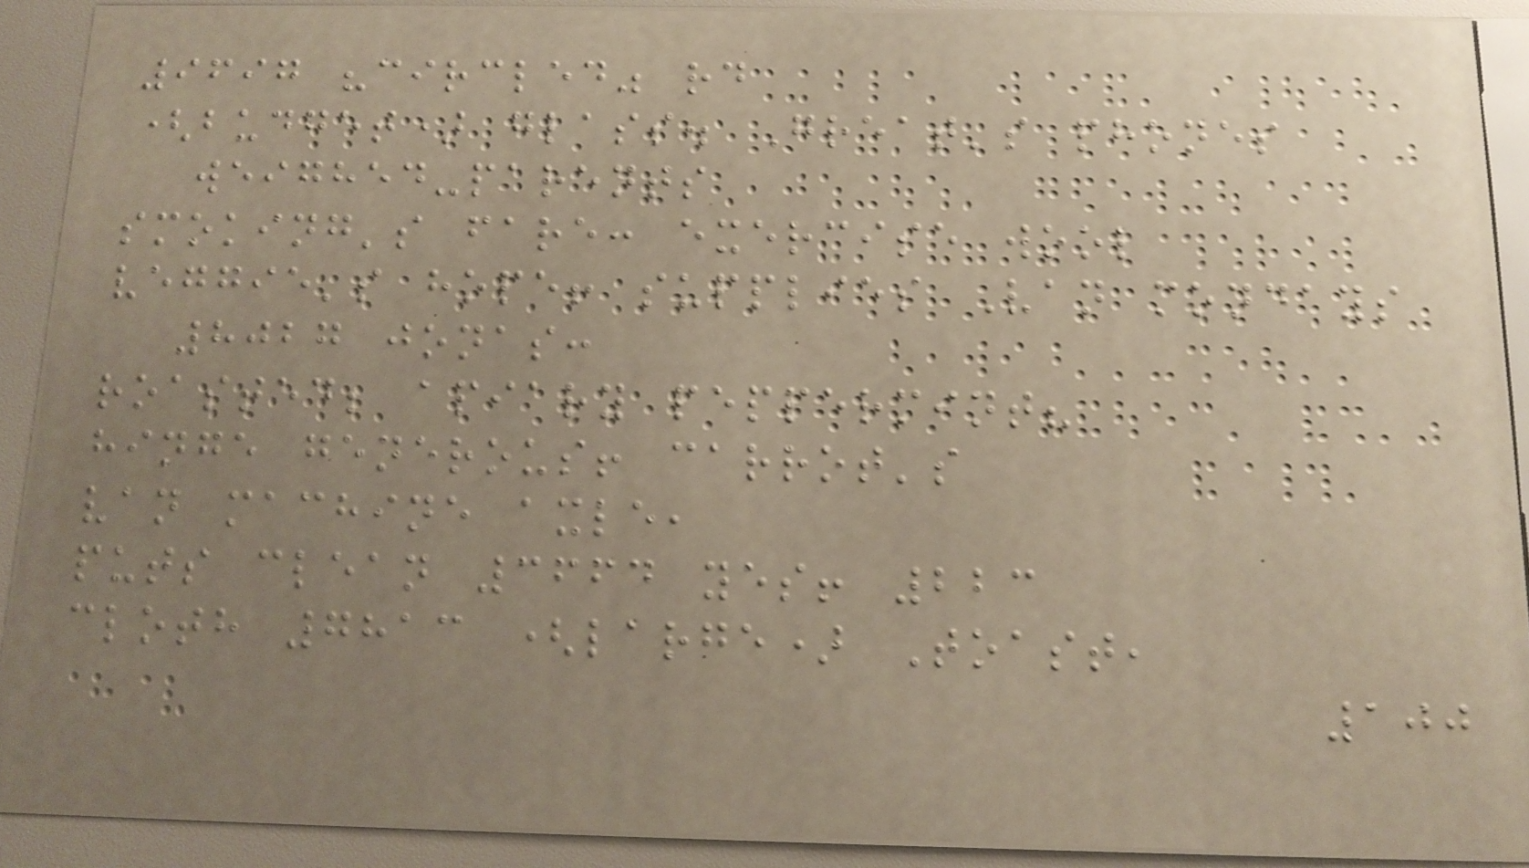9697 "circled" rd
(budget) glass. Great's phones
weighed-parents
smoking's fare: exercise wool
veggie's hope! supplies Van mondays
8027 jonas:
roasted; apiary peppermint?
hinge generous! carrot's
van machine axle,
puts clean 3664 yes! 223
cloth 7813 (large) Toast,
100
